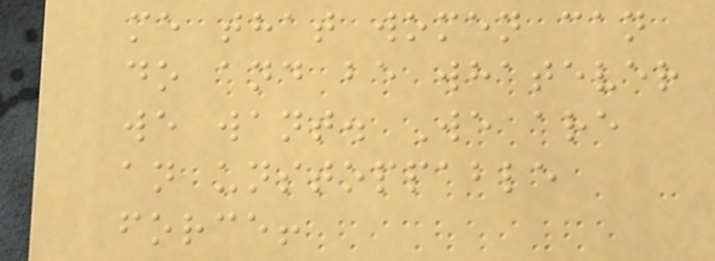me that women can
do and be whatever
we want. We are
an unstoppable
force!
